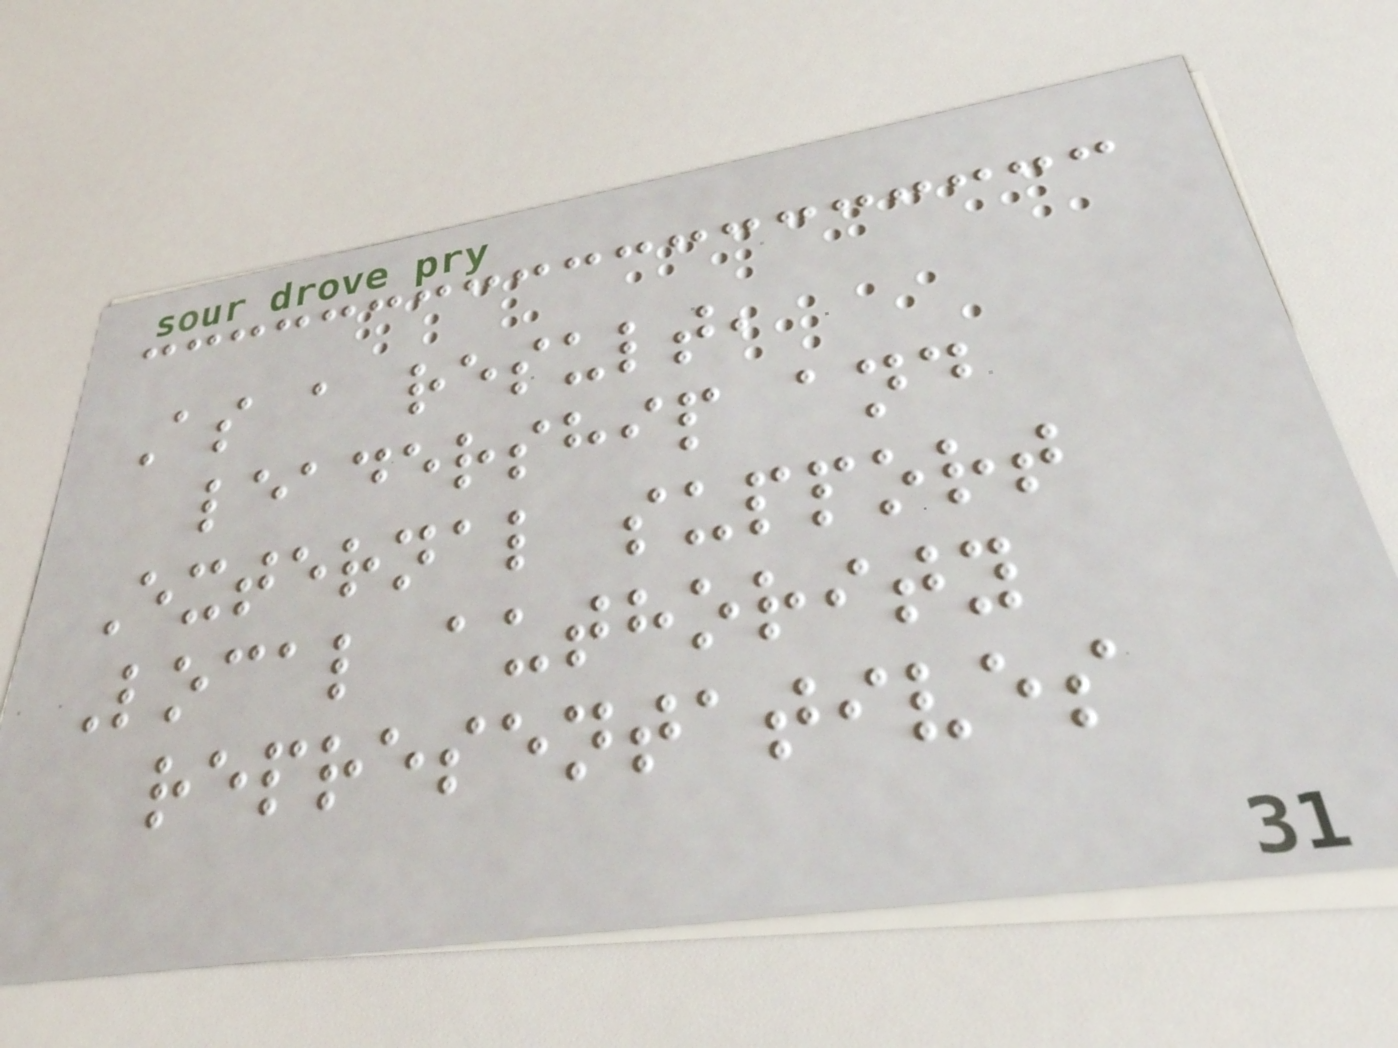As a result,
leadership and
External support
Local authority
representatives
